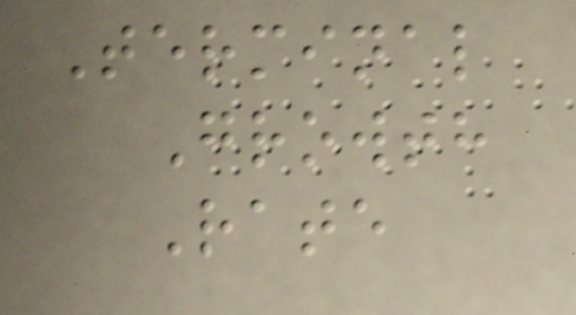Terminal
Growth
Rate
